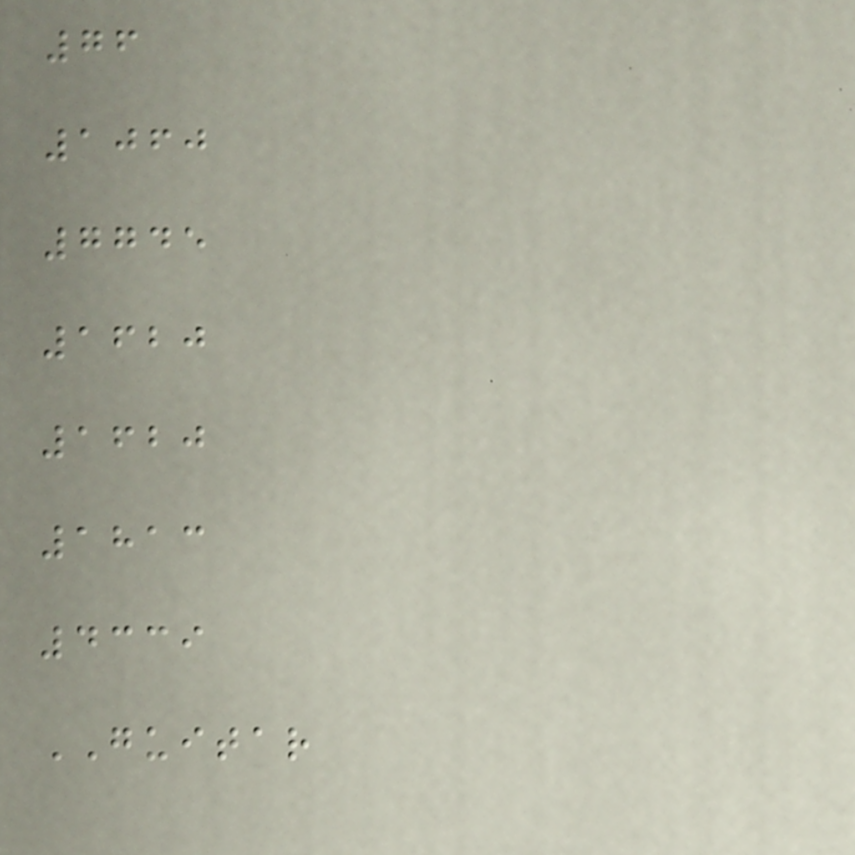76
1060
7745
1620
1620
1813
4339
GUITAR
